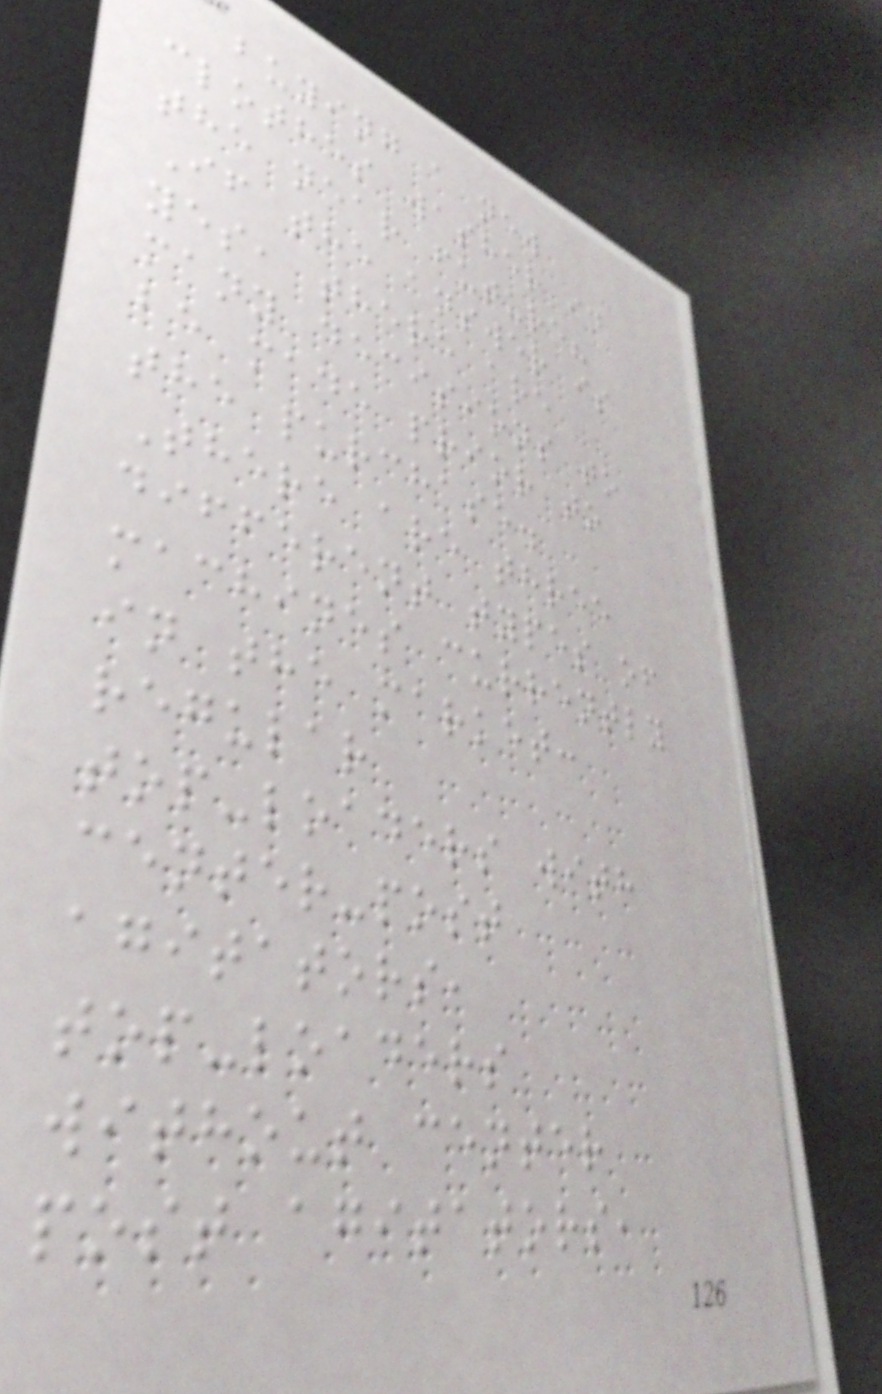buying a new
clothes washer in
the near future?
If the answer is
yes, there are
many decisions to
be made prior to
the purchase.
There are three
different types of
machines currently
in the market:
regular
top-loaders with
center-post
agitators,
top-loaders
without center
post agitators,
